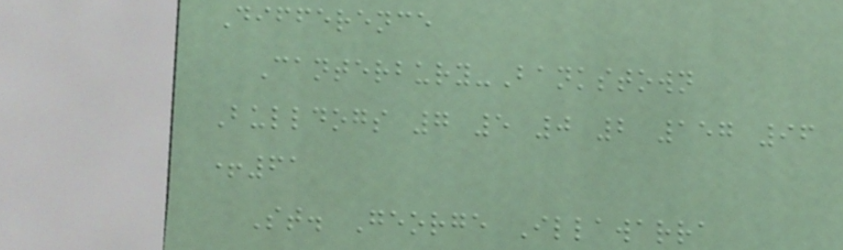Difference
Canterbury-Bankstown
Bulldogs 7 5 0 2 157 96
+61
St. George Illawarra
